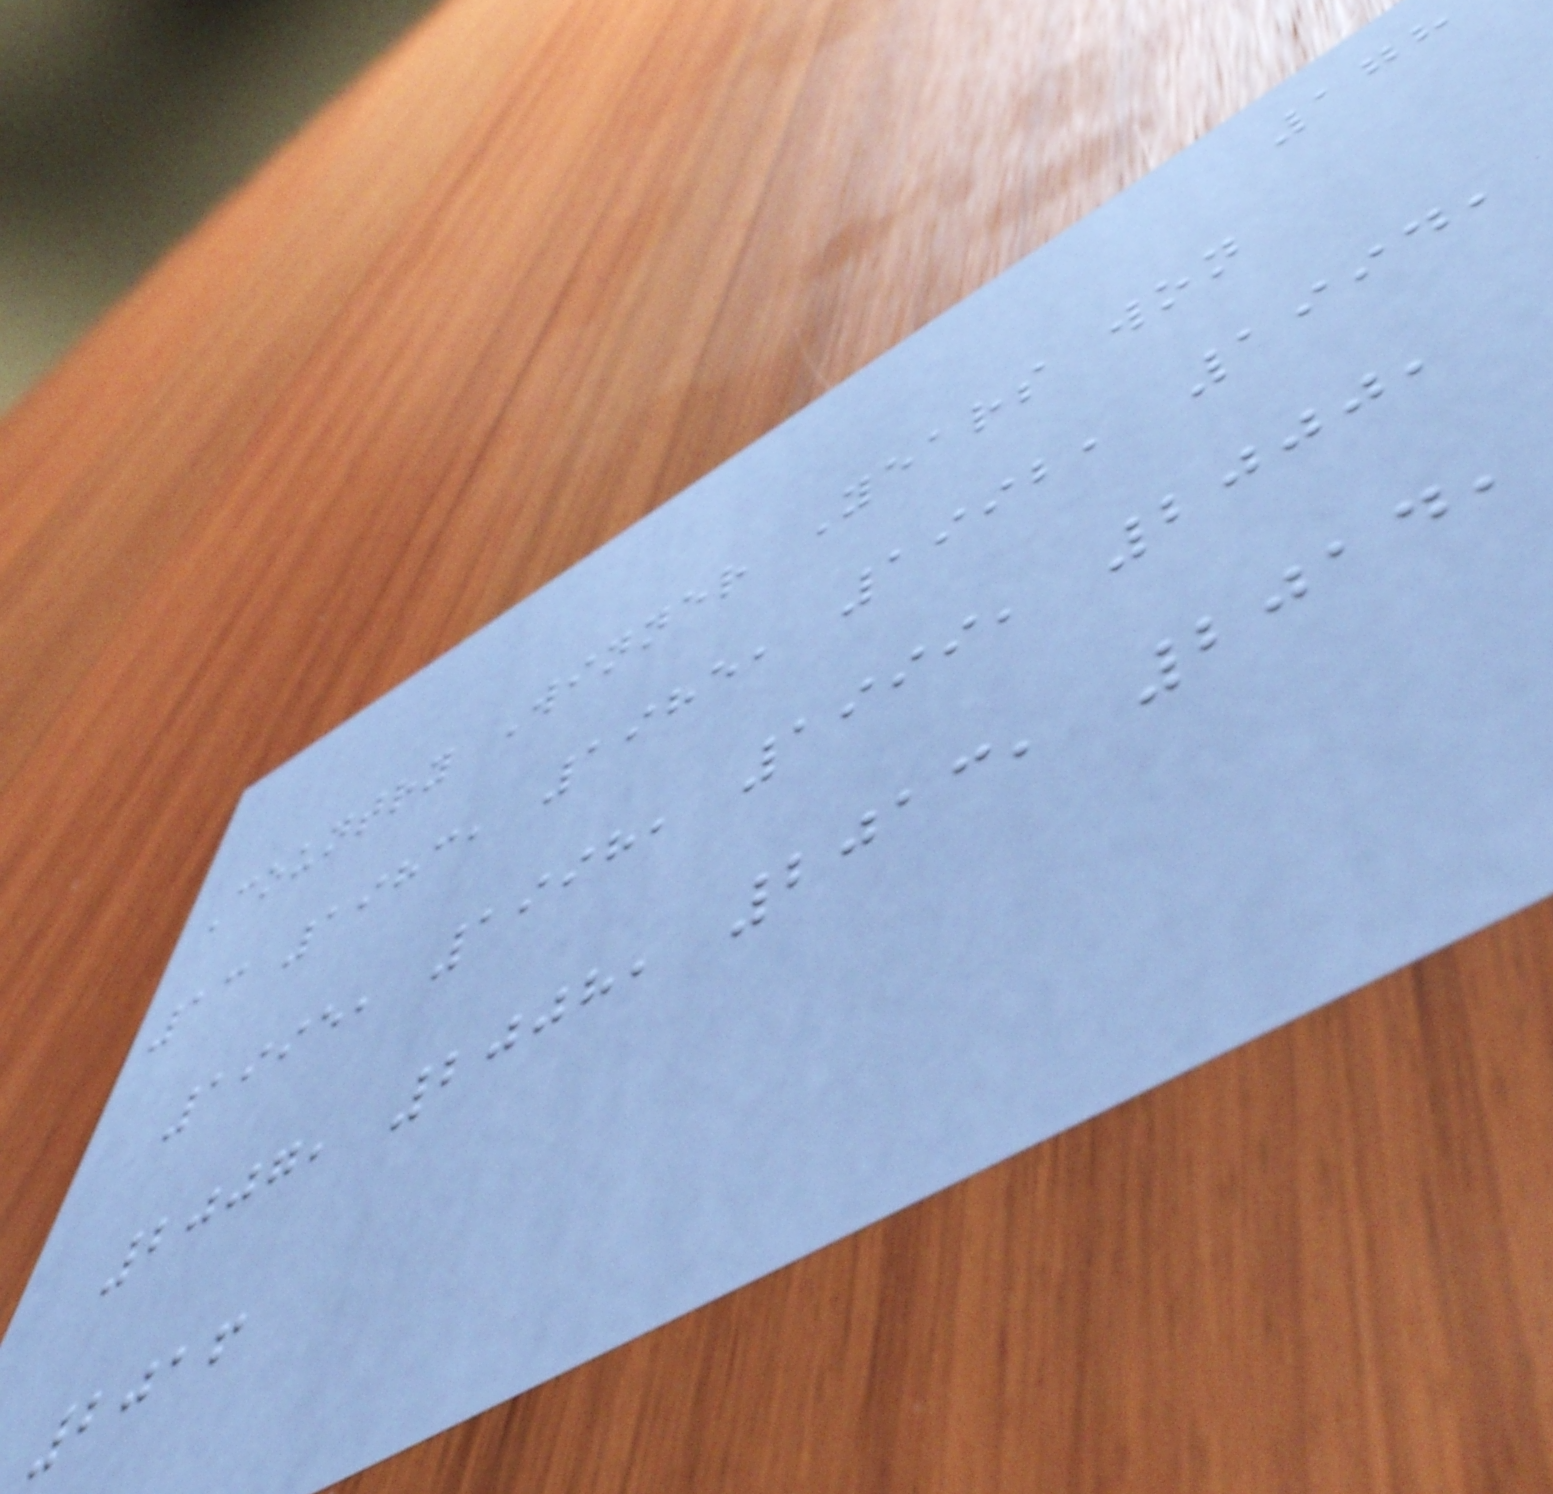178
Country Winner Years won
13 1983, 1985, 1992, 1994,
1995, 1998, 1999, 2000,
2007, 2008, 2013, 2014,
2016
